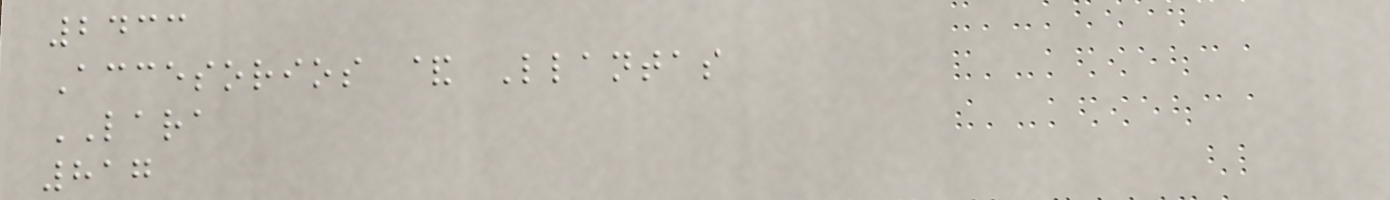2433
Accesorios & Llantas
LARA
817
